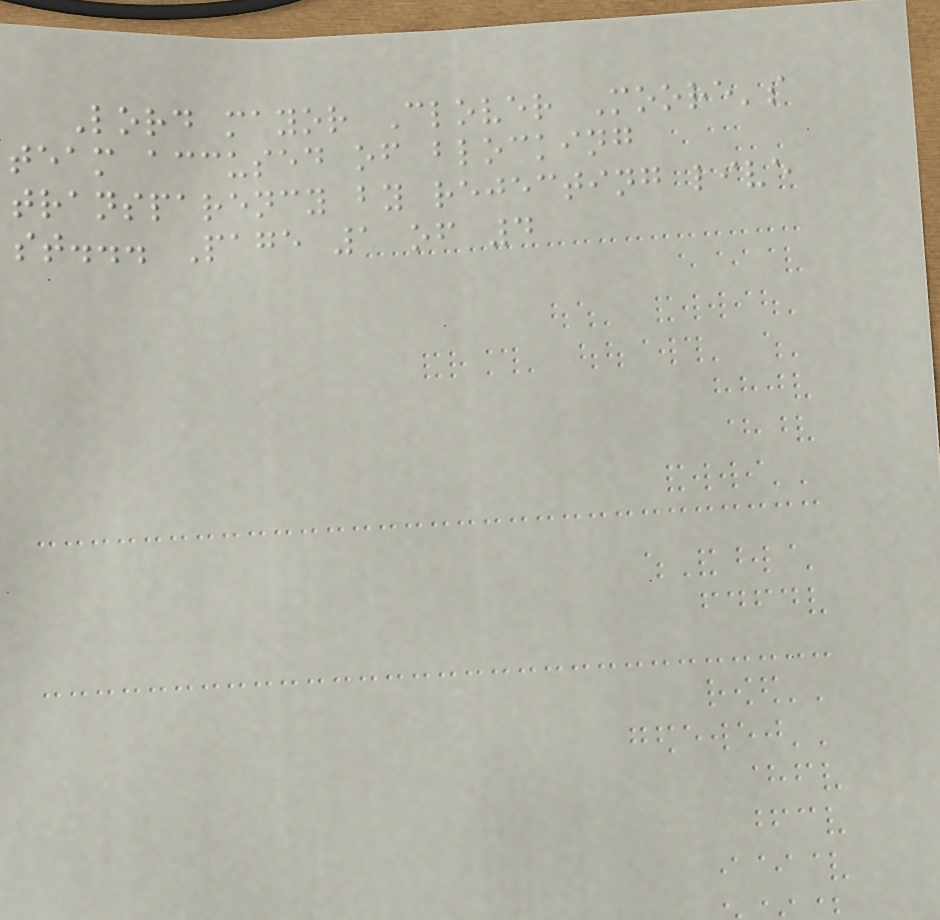Lord mayor Clover Moore's
team accused of blocking
transparency by rejecting live
st... Page 1 of 4
